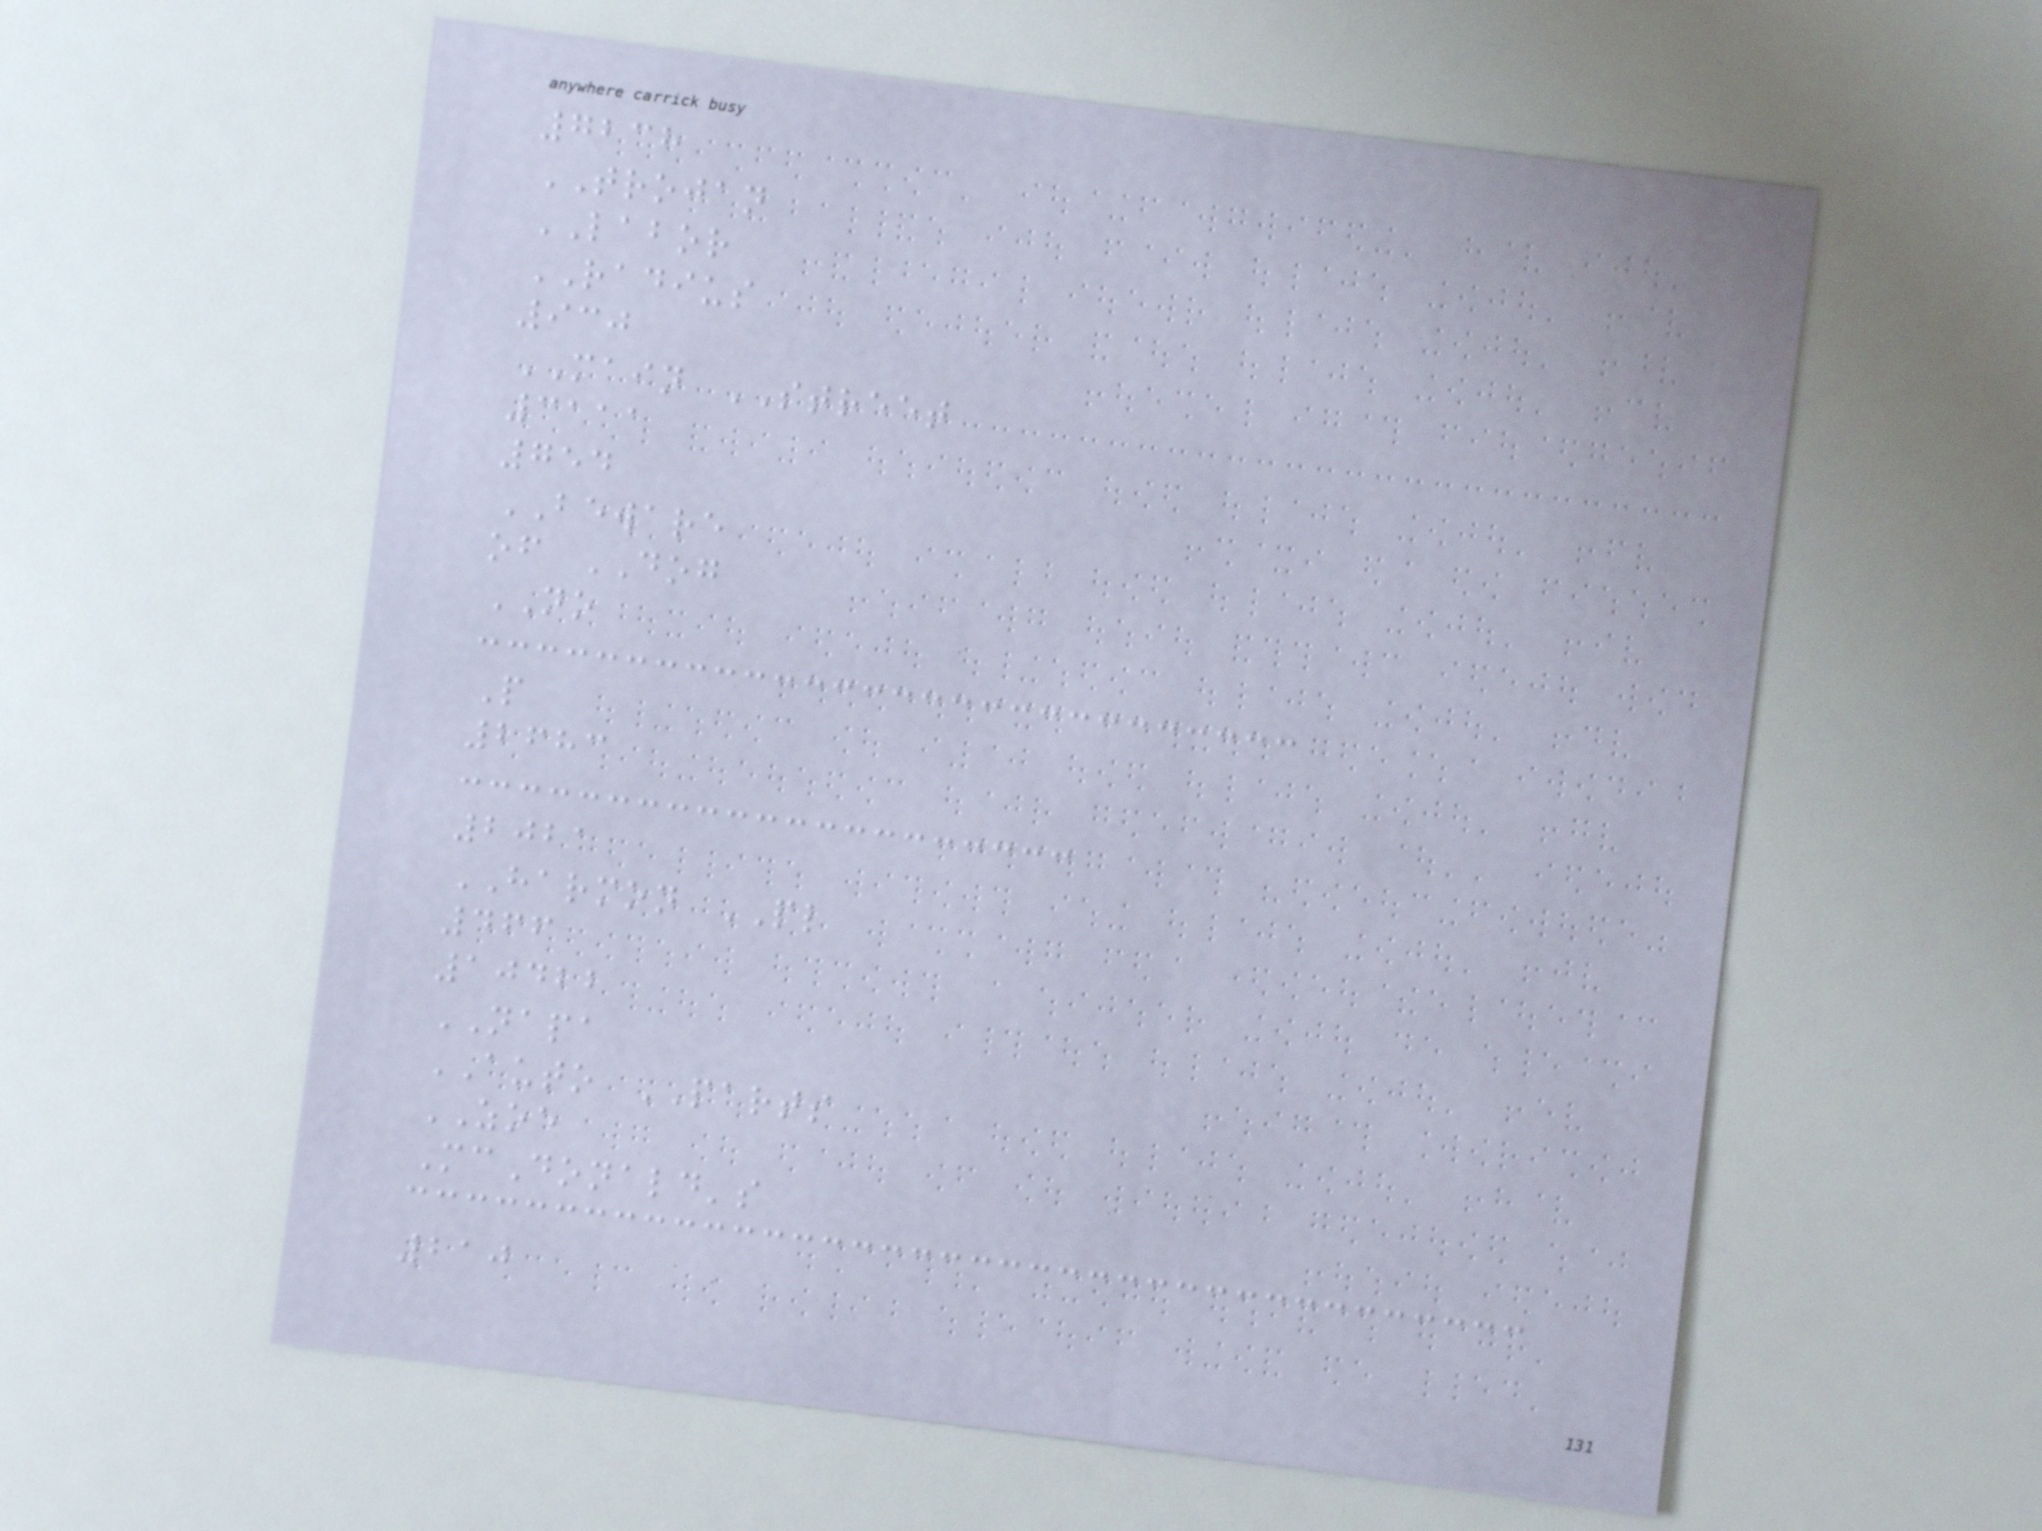7238
TROJAN
LABOR
RADIUS
930
MAIN STREET
3111
754
BEWARE
of DOG
NO
P
2683
2021
HARMON PL
466
10422
NAPA
AUTO PARTS
ZOE
McDonald's
210
